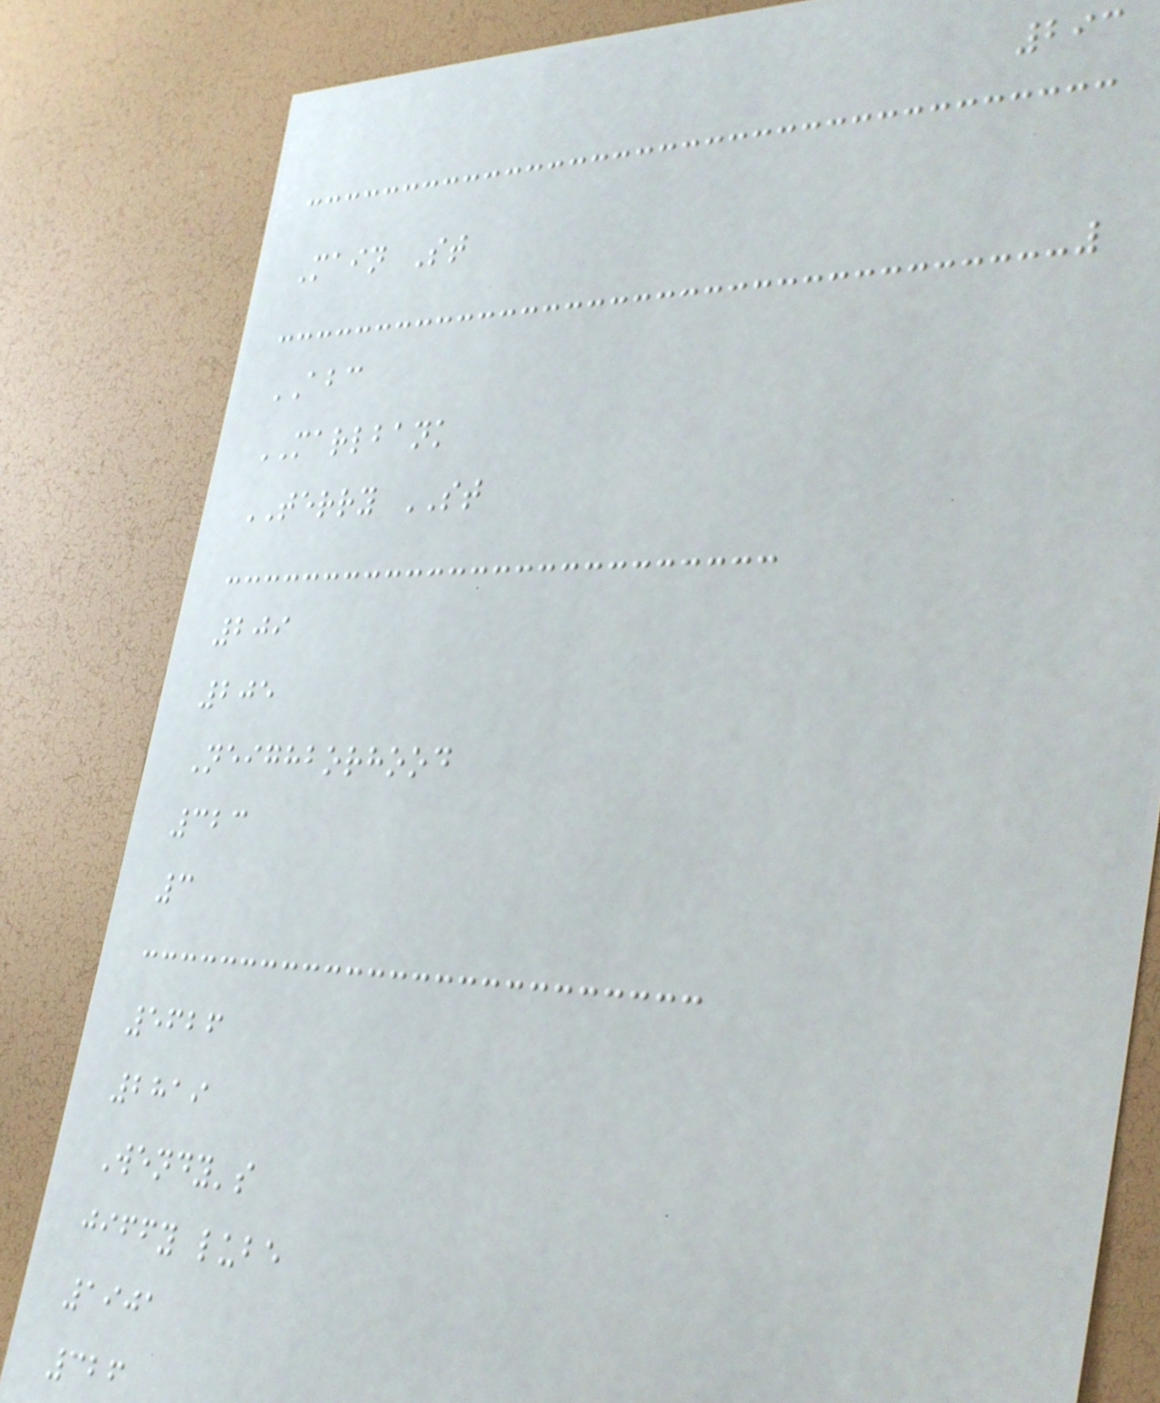293
Main St
ABC
MARLBANK
TERRY ST
209
205
Neighborhood
323
3
5626
2819
Wendy's
jiffy lube
1901
326
